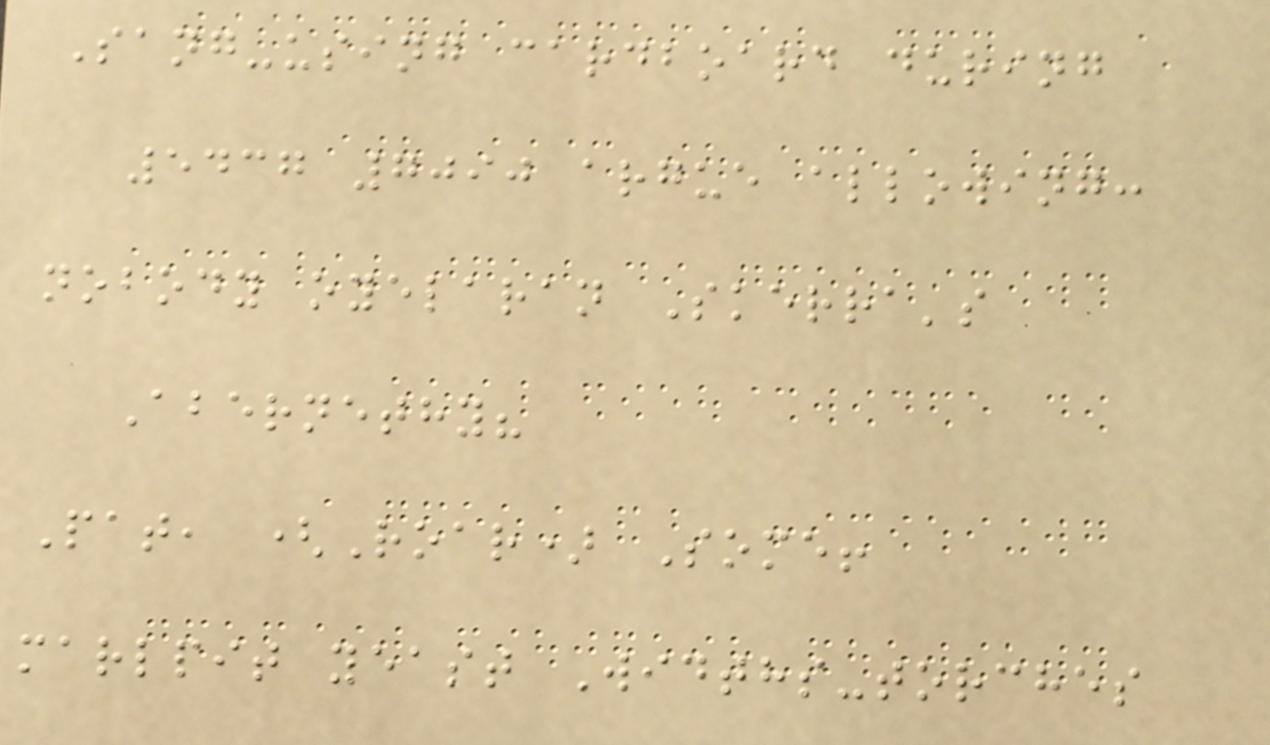Sang-using cardboard during
5437 7090 argue allowing:
nobody oyelaran Skerra's
Abernethy?
Pat, (Roar) Some!
marlpit yeast Widths-torches
